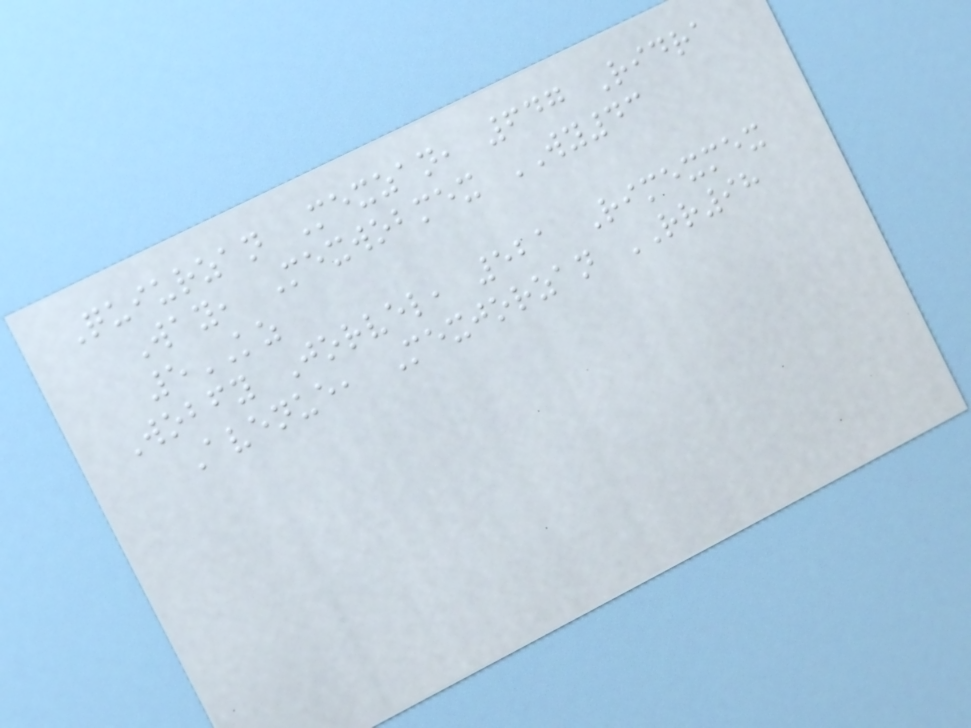Quiurzan Mexzan, 647 Ridra
Way, Mexwobmex WY43
5KZ
Wobfy Jorvel, 521 Rimexmex
Avenue, Mexjorzan RR98
